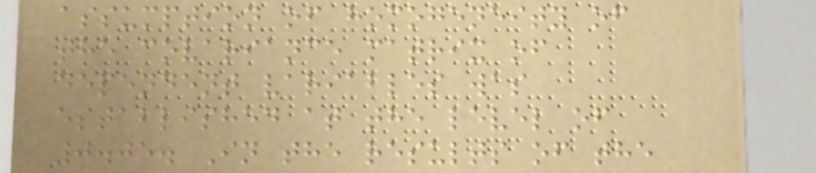assumption of homogeneity of
the covariance matrix of
dependent variables was
established at the level of
0.05. In the results of the
